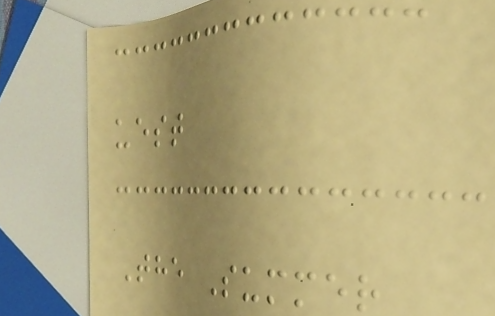uest
The Summer
